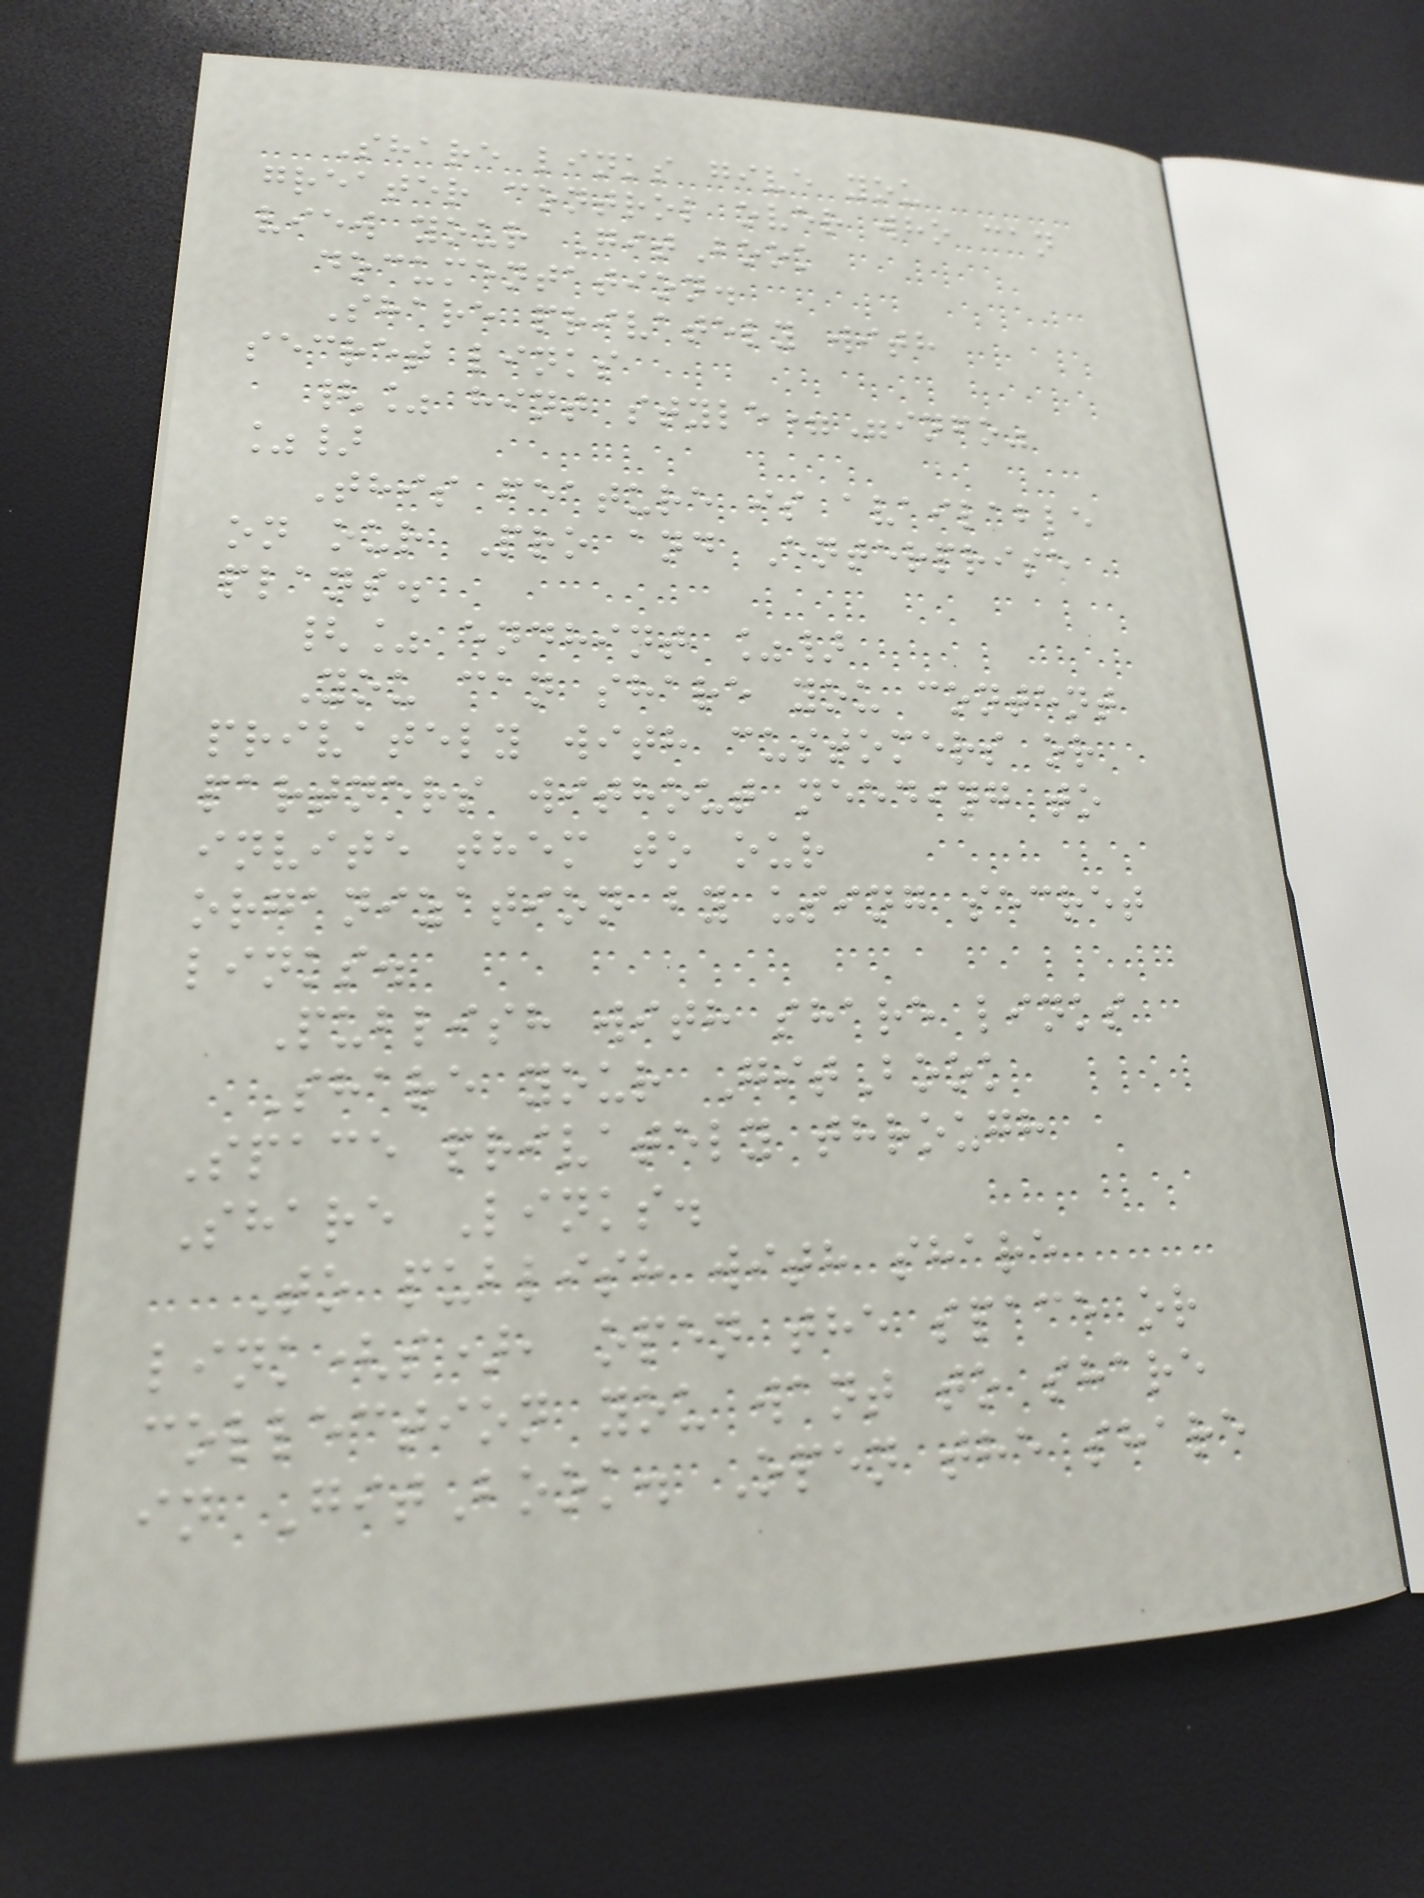Share links give you
greater control over who can
view your GitBook
documentation.
Share privately with
secret links
{% hint style="info"
%}
This feature is available
on our Pro and Enterprise
plans.
{% endhint %}
You can share you content
privately with customers or
partners without needing to
invite them to our
organization by using secret
links.
Publish with share links
Share your GitBook
Space privately through
Share Links.
To publish with share
link(s), open the space or
collection you want to share
in GitBook. Open the share
